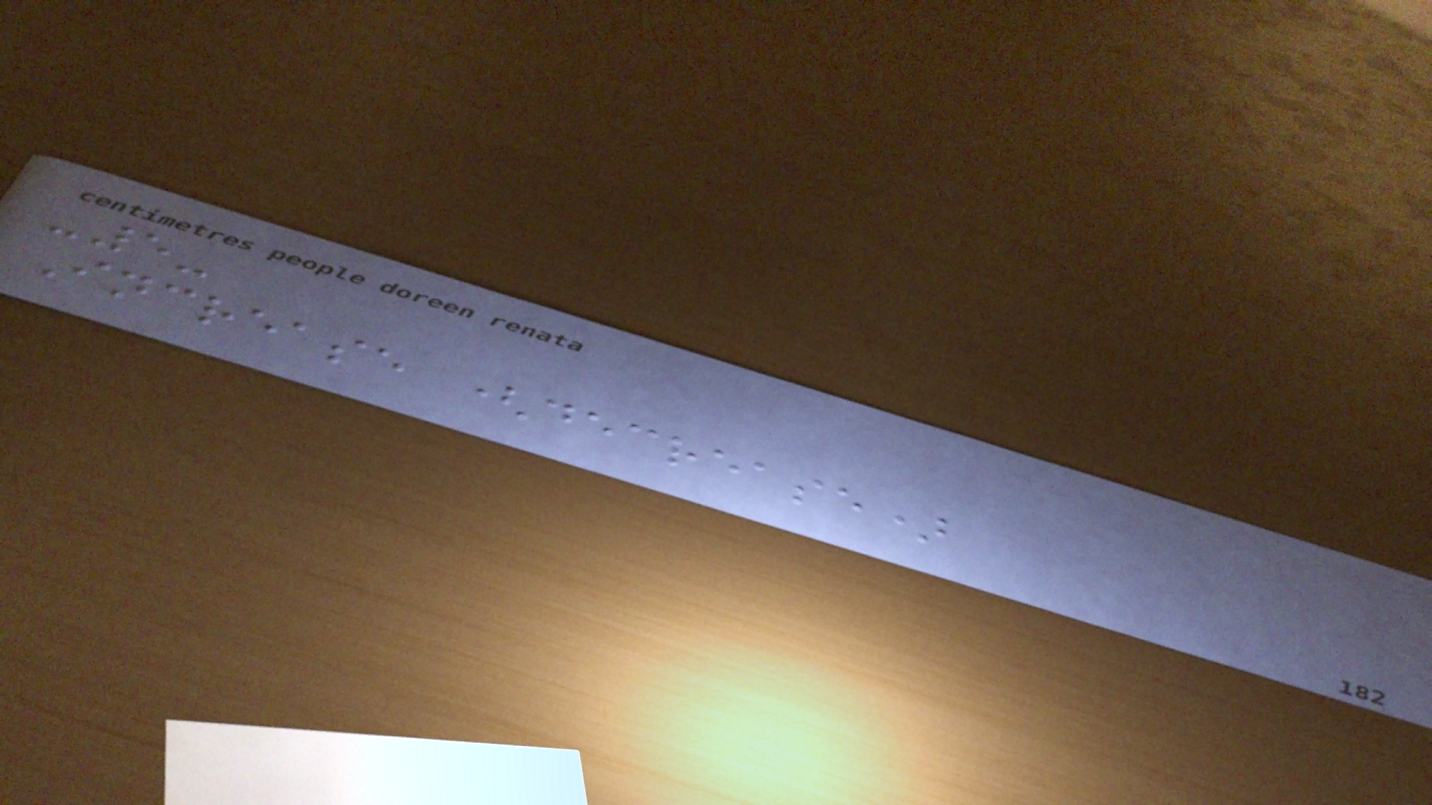-5-
Increase (decrease)
